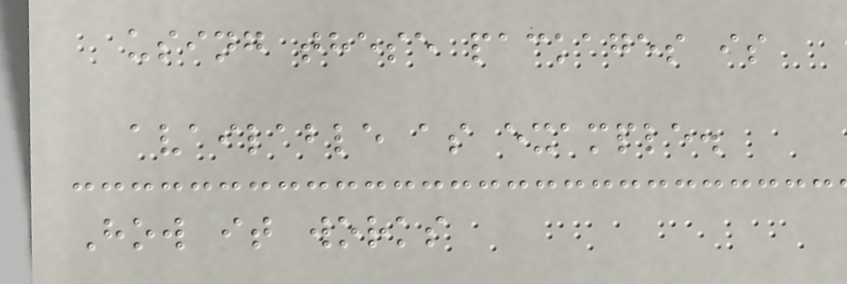using these packages is
available as example.
How it works
